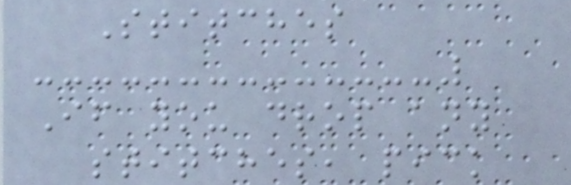Stitches
If you drop any
stitches, pick
